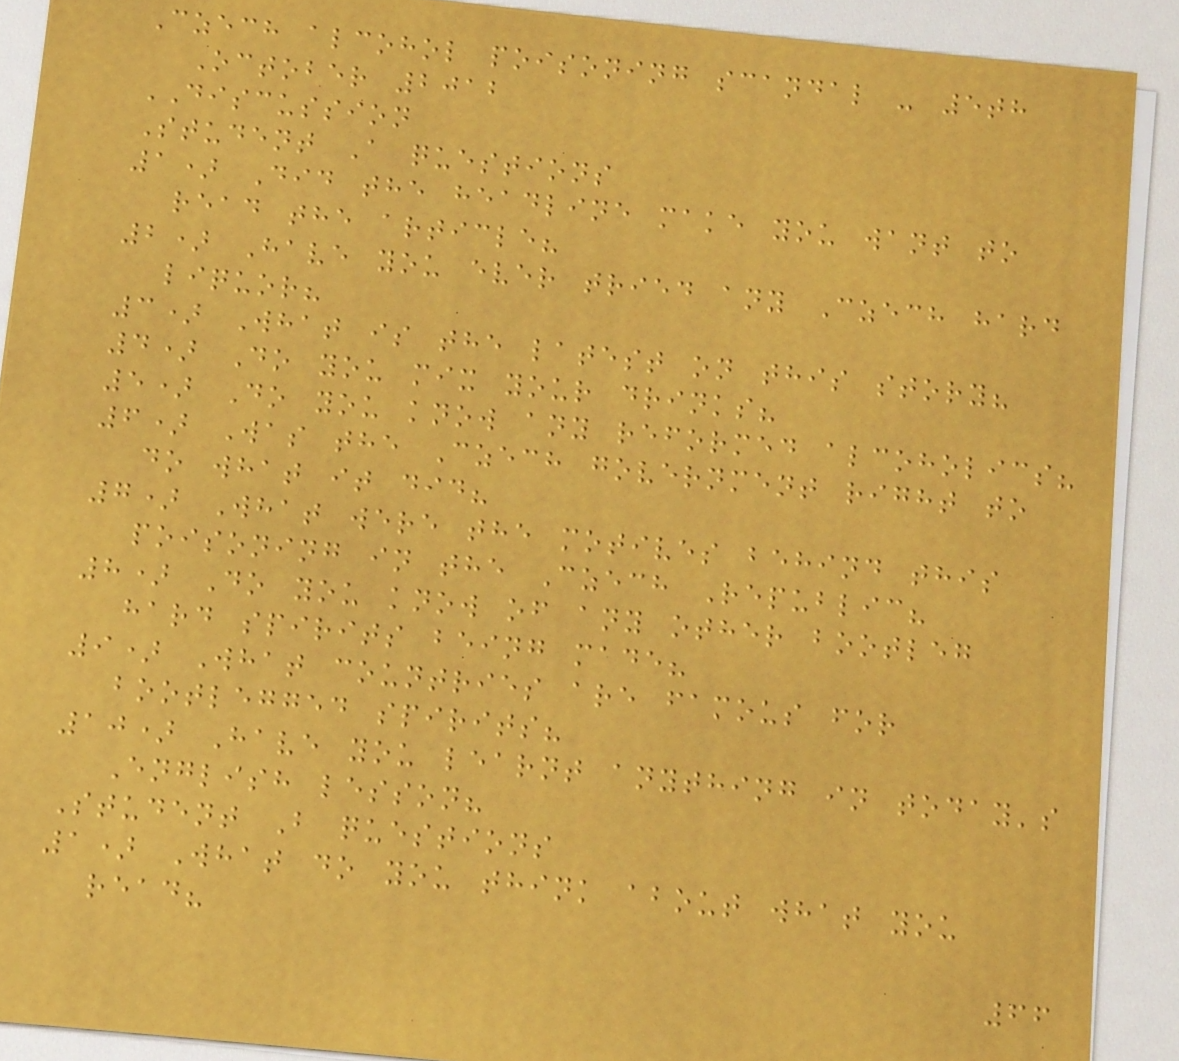Czech alcohol poisoning scandal - 5th
October 2012
DISCUSSION
Student A questions
1) Did the headline make you want to
read the article?
2) Have you ever tried any Czech hard
liquor?
3) What is the latest on this story?
4) Do you mix your drinks?
5) Do you know any reformed alcoholics?
6) Was the Czech government right to
do what it did?
7) What were the motives behind this
poisoning in the Czech Republic?
8) Do you know of any other bootleg
hard spirits being made?
9) What countries are famous for
bootlegged spirits?
10) Have you learnt anything in today's
English lesson?
Student B questions
1) What do you think about what you
read?
66
